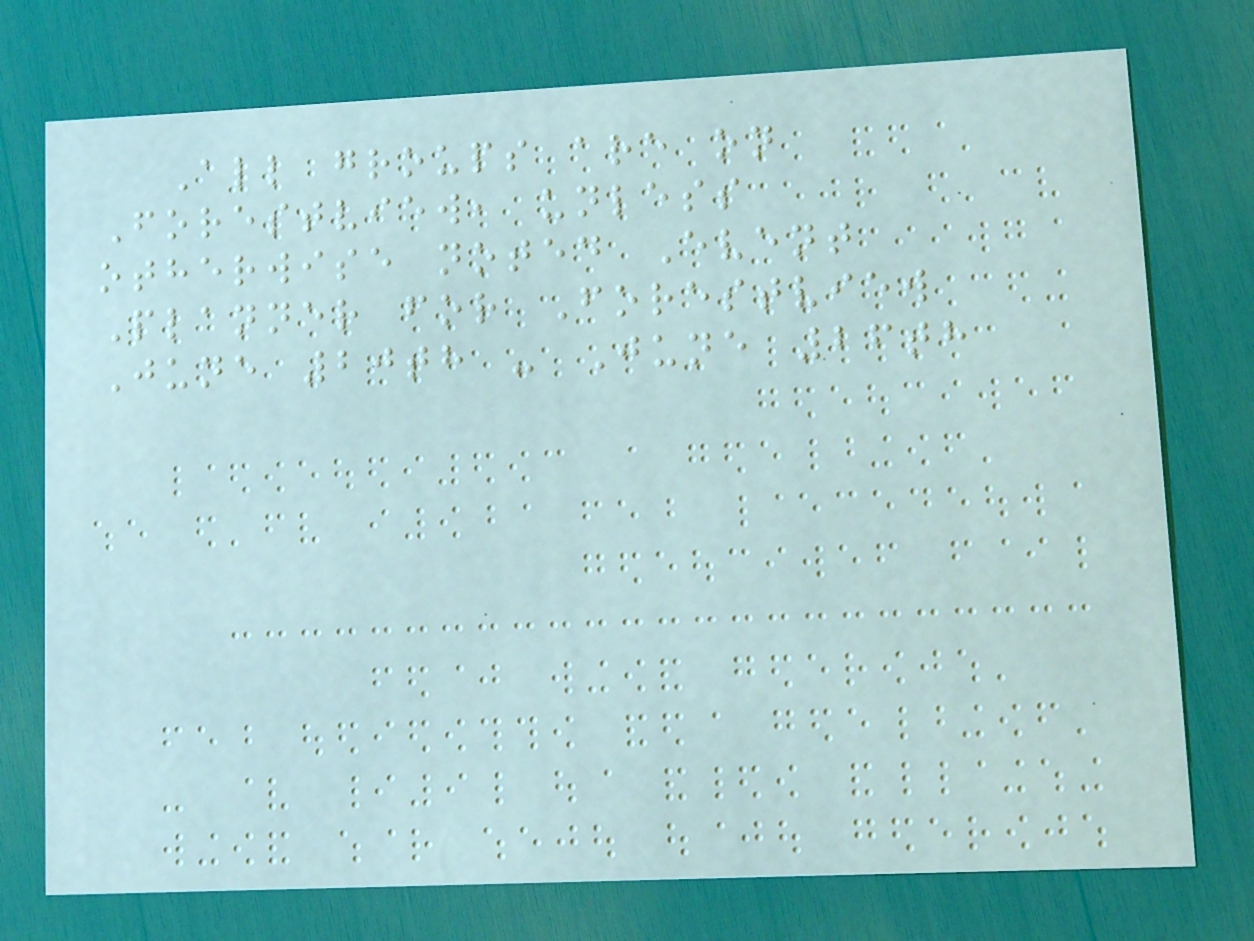All groups are on
Forestview, unless
otherwise noted Event
Planner for Forestview
June 20th - June 26th
